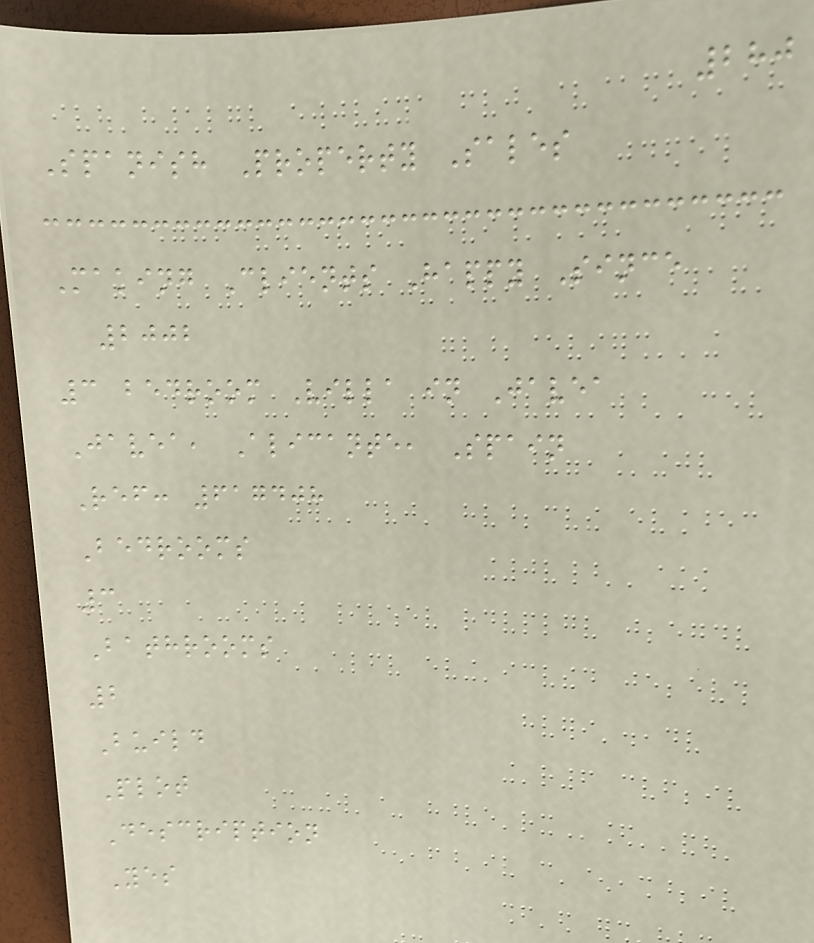280
Spanish Property Sales
Making Clients Happy Since
2002
3 bedroom Villa in Javea
Javea, Alicante, Spain
Ref: 617408
Bedrooms
3
Bathrooms
2
Build
Plot
Description
Yes
